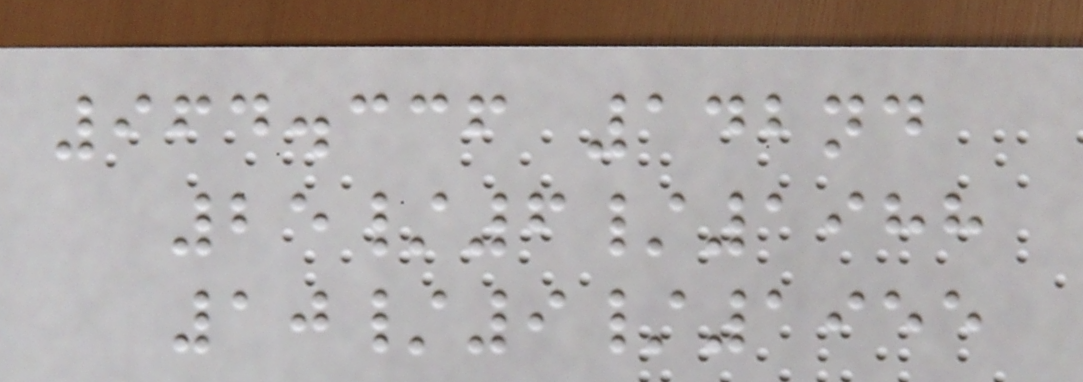964.336 142nd
25/6/1988
10/9/1955
